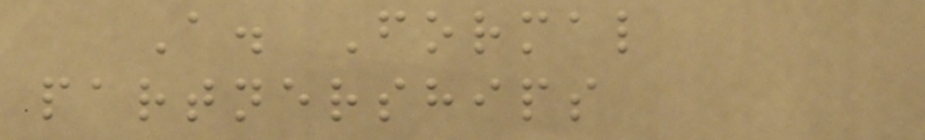A. Formal
partnerships
